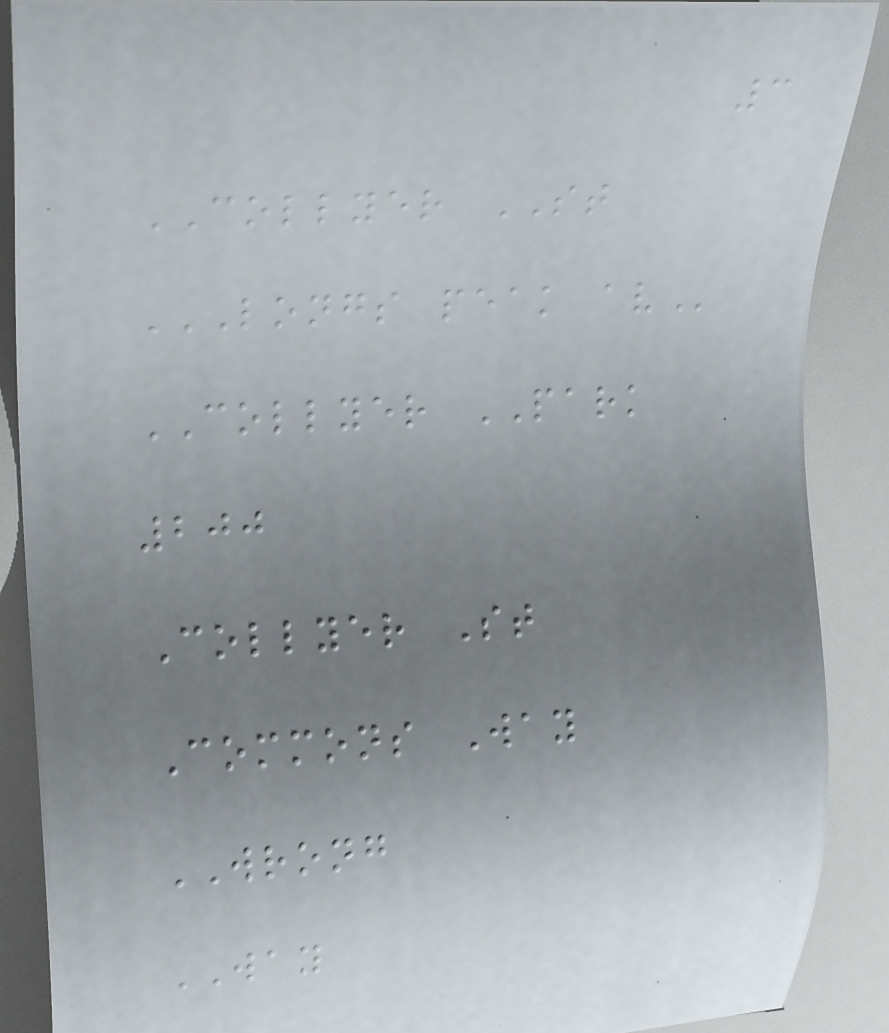3
COLLYER ST
LONGS PEAK AV
COLLYER PARK
200
Collyer St
Commons Way
WRONG
WAY
